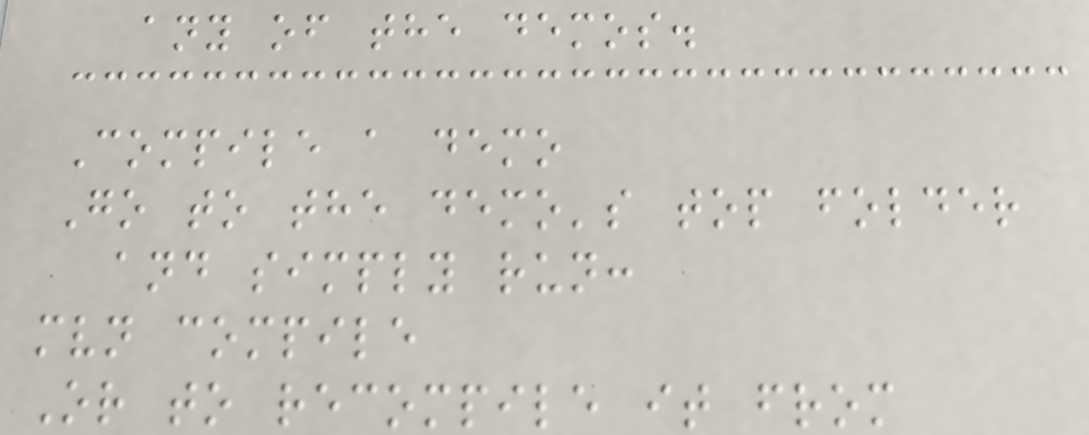any of the demos.
Compile a demo
Go to the demo's top folder
and simply run:
mvn compile
Or to recompile it from
